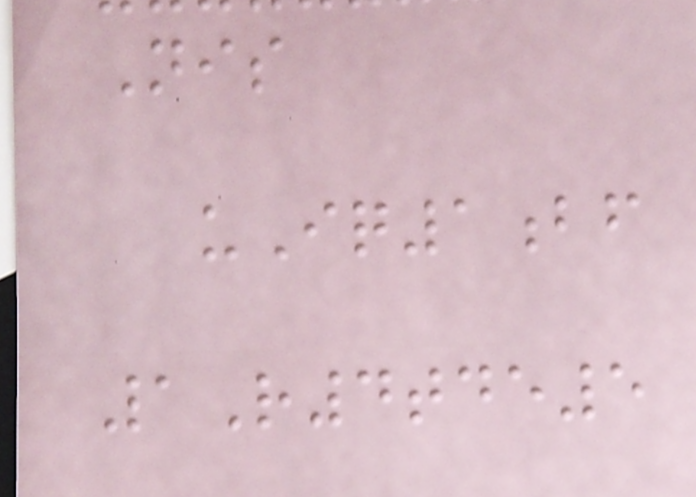Nis
uIq1bf
1R4tde5
